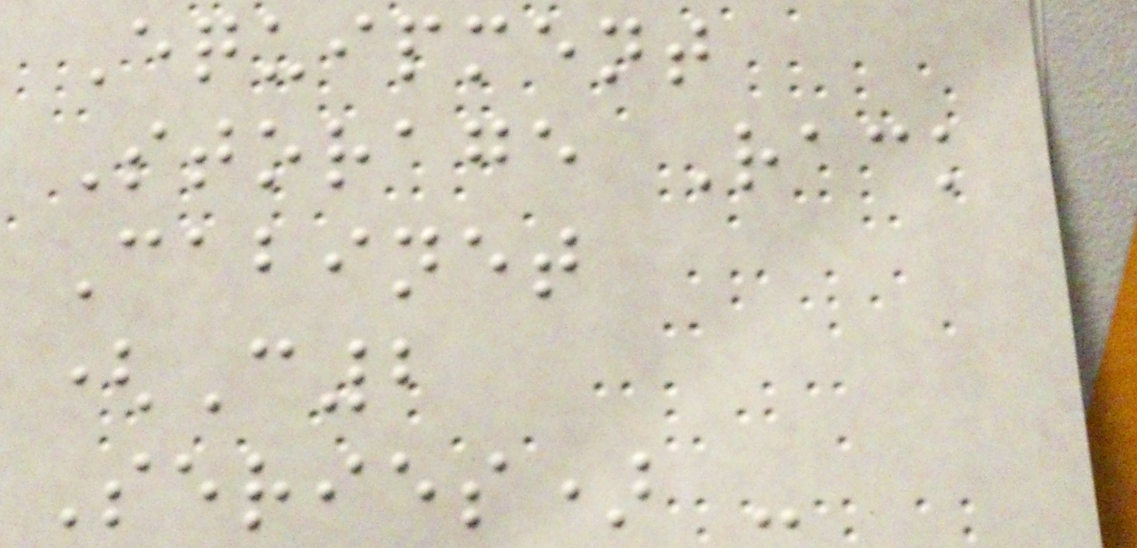Equipment
Storage Rack
Cabinet
(C2
Series) -
